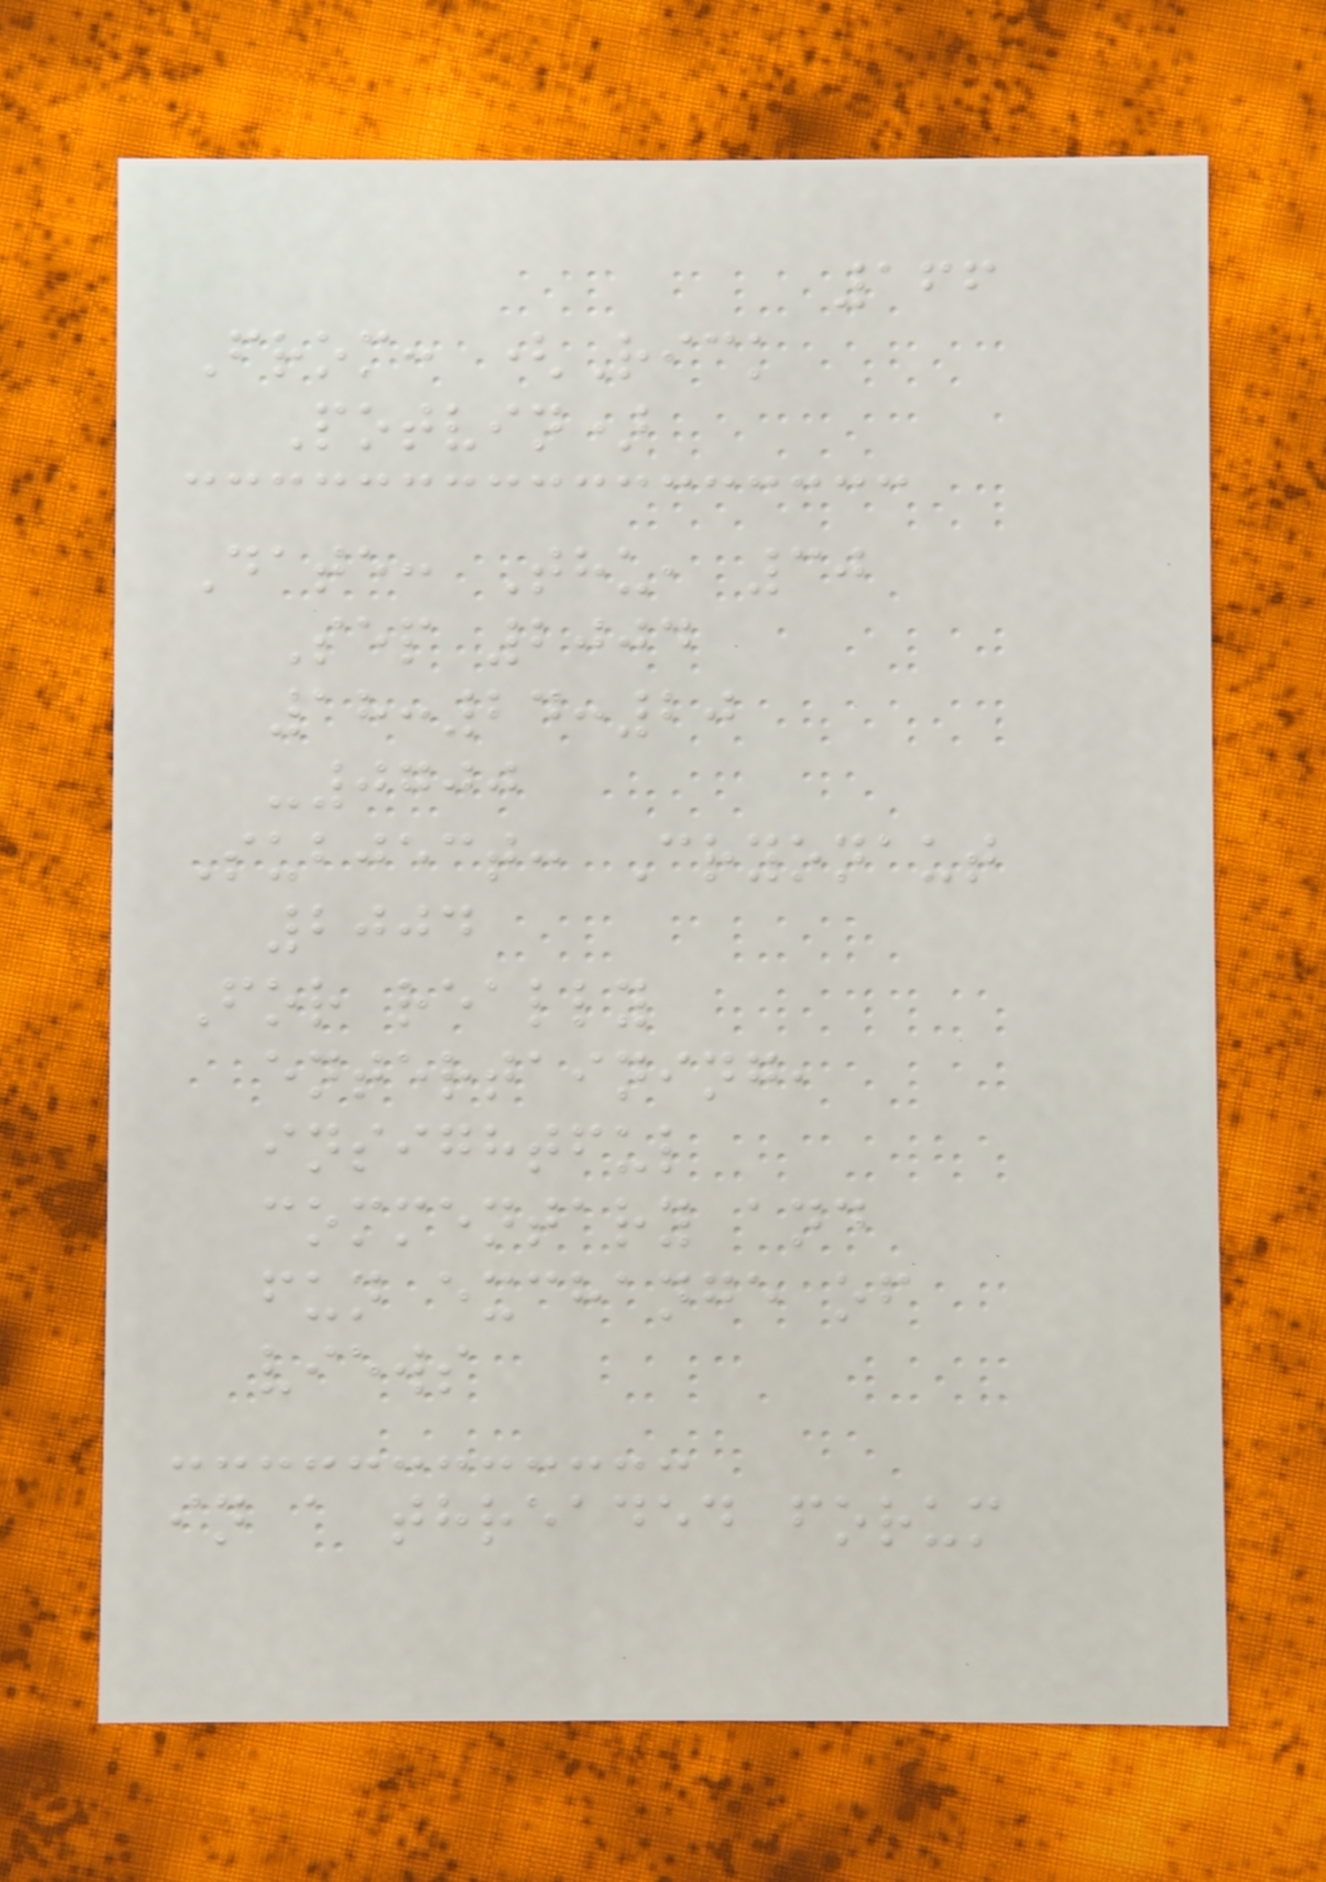166
From: (Rick
Potvin)
Date: Thu, 30
Sep 2004
18:24:20
-0700
Subject: Cryonaut
2004
For really
entertaining,
insightful
commentary and
fun exchange of
views
in a threaded forum
